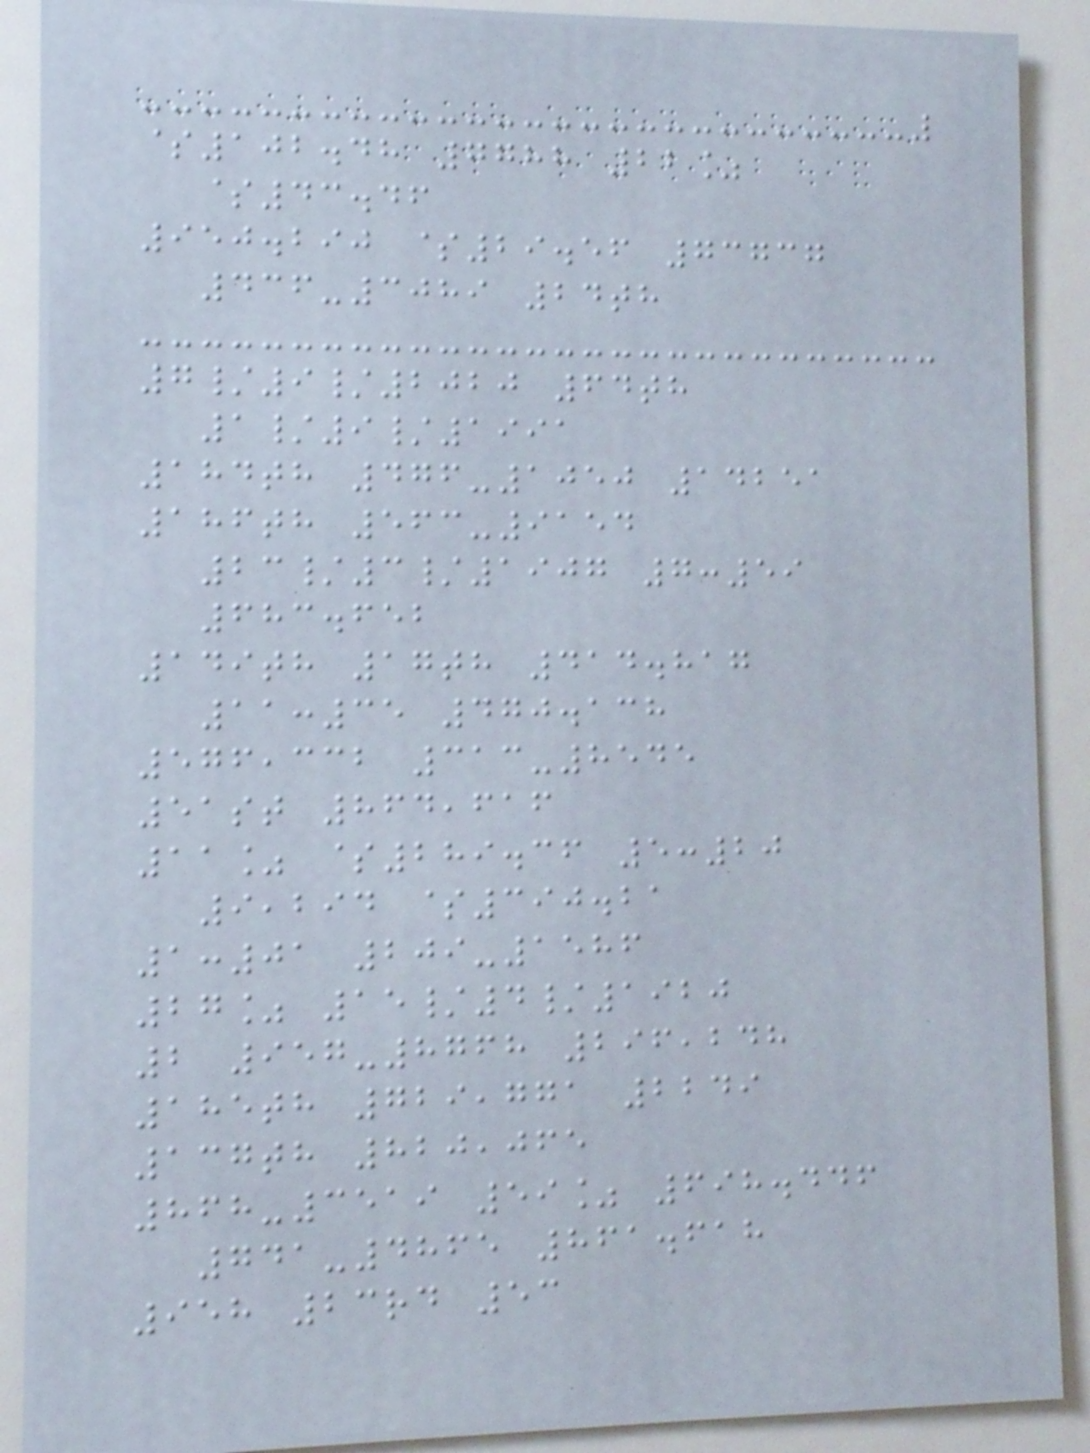$102.48 7788 22%
$43.46
950.290 $29.56 73737
436-3089 24th
7/9/2020 64th
1/9/1991
184th 476-1050 14251
186th 563-9154
23/3/1907 7:59
683.652
149th 17th 414.817
11:35 470.138
576,332 313-8545
51st 864,616
11% $289.36 5:20
9,294 $390.21
1:01 209-1586
27% 15/4/1920
2 957-8768 296,248
185th 729,771 2249
137th 820,065
868-3519 59% 698.446
741-4865 861.618
958 23rd 53
